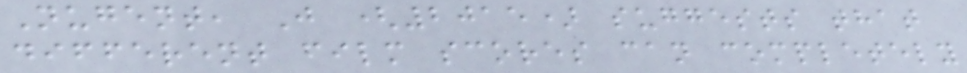Nugent, J (2015) suggests that
different film scores can completely
